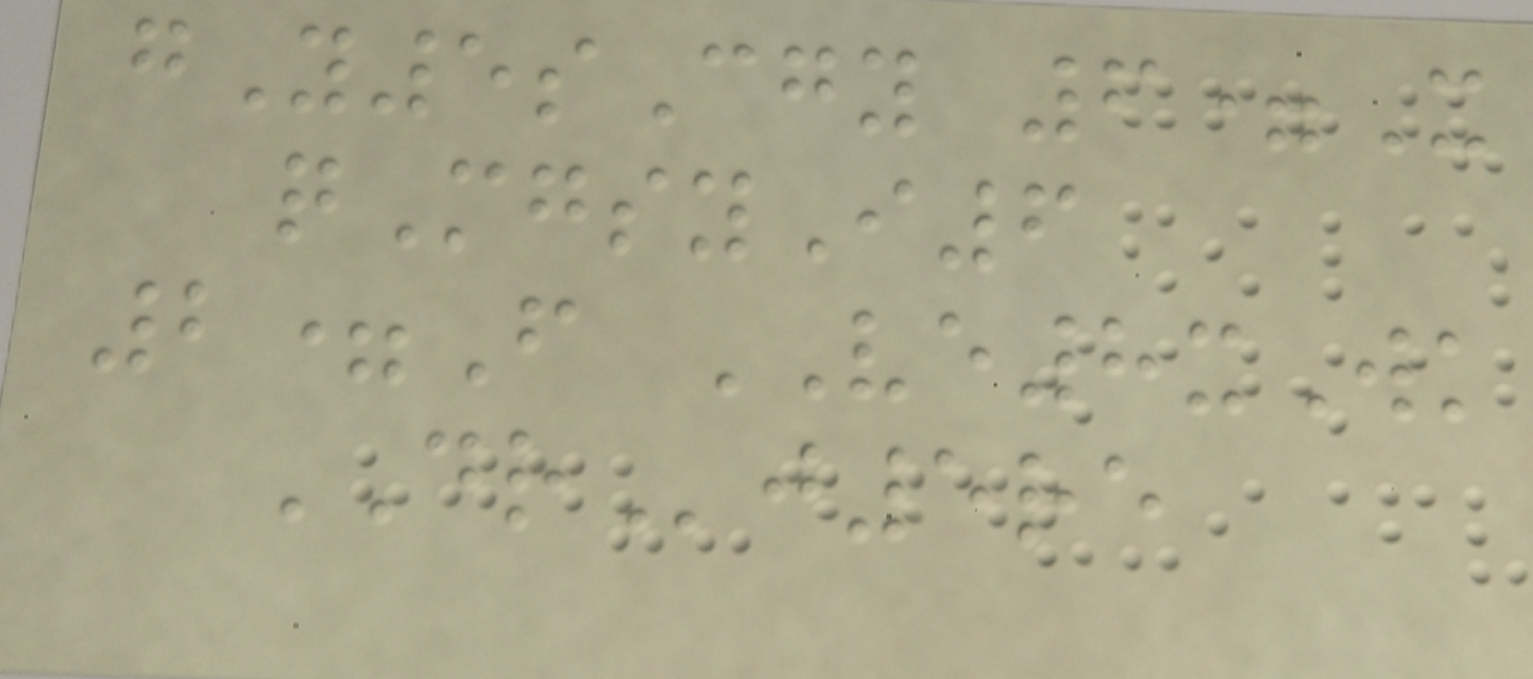gY5sCgy 6=X
qMgsyI6
2=F VE8xWk
DRj5re
